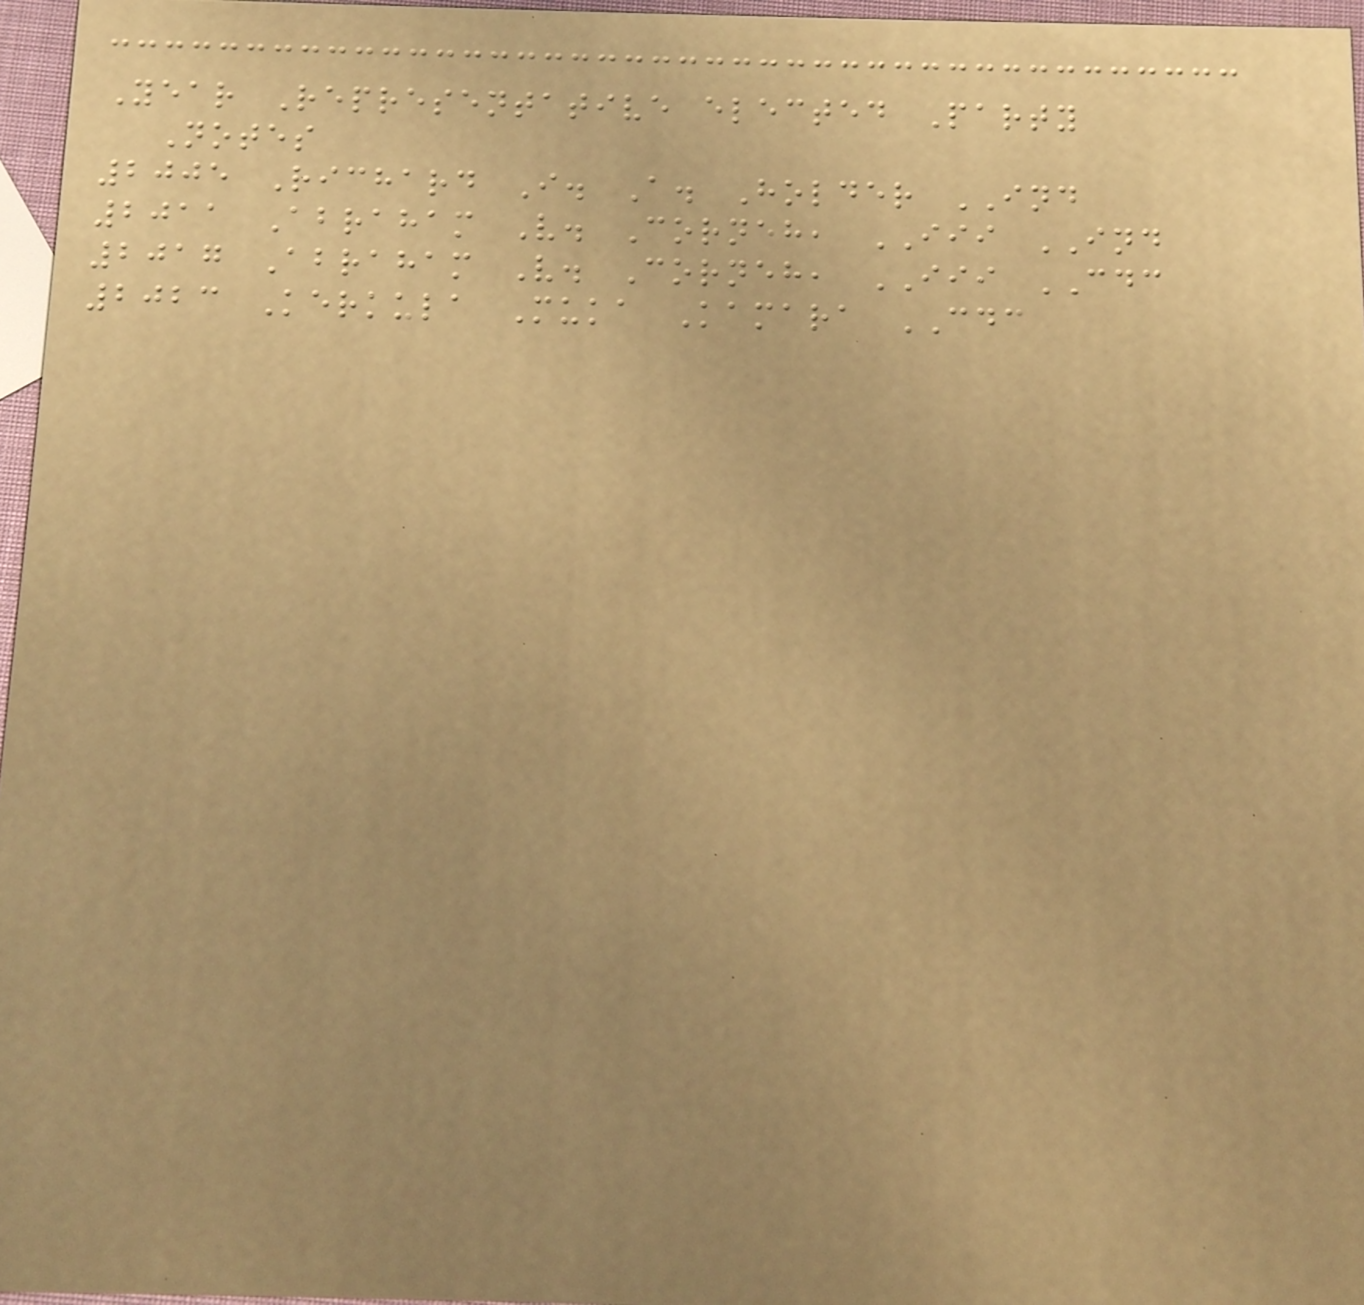Year Representative elected Party
Notes
2005 Richard I. A. Holder IND
2011 Abraham V. Corneh, III IND
2017 Abraham V. Corneh, III CDC
2023 Kerkula Muka Kamara CDC
